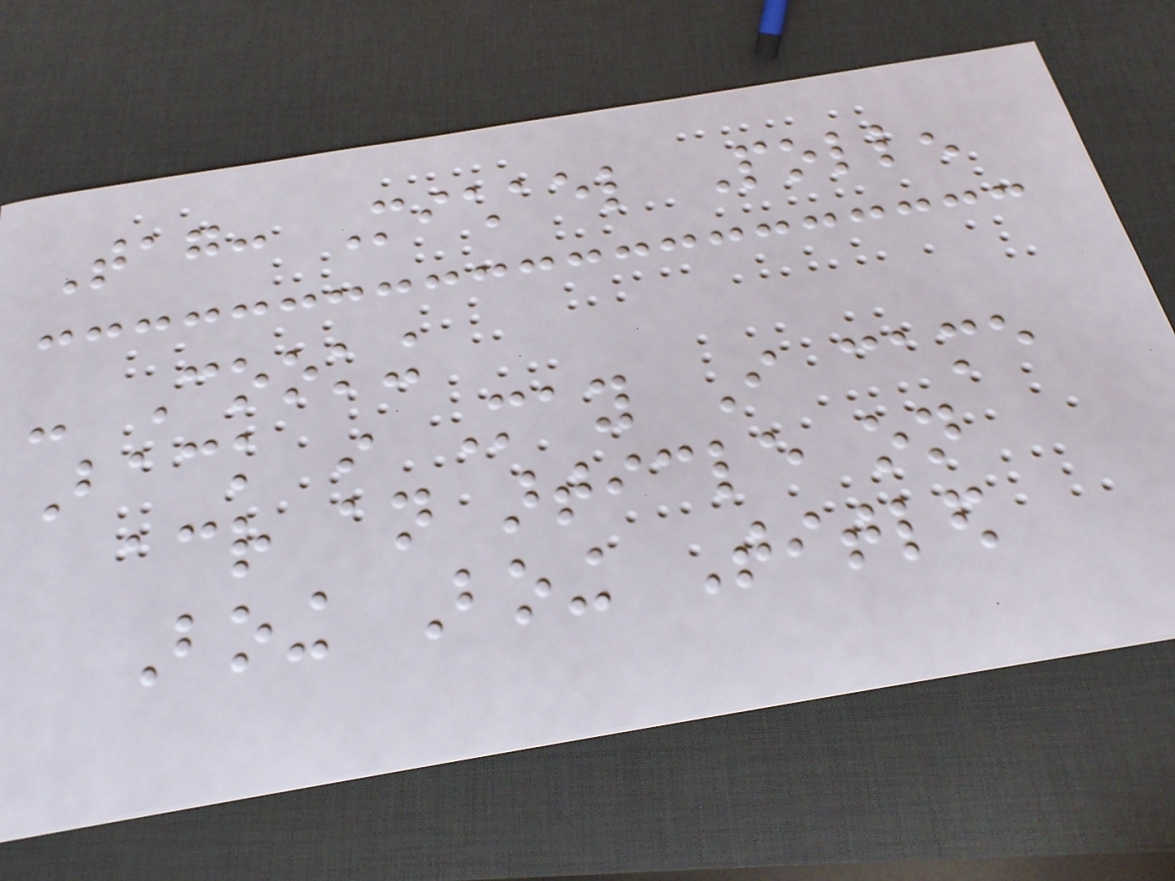Tag: Michael Pollen
- Cooking
Back in May I came
across an article on
Boing Boing Titled
